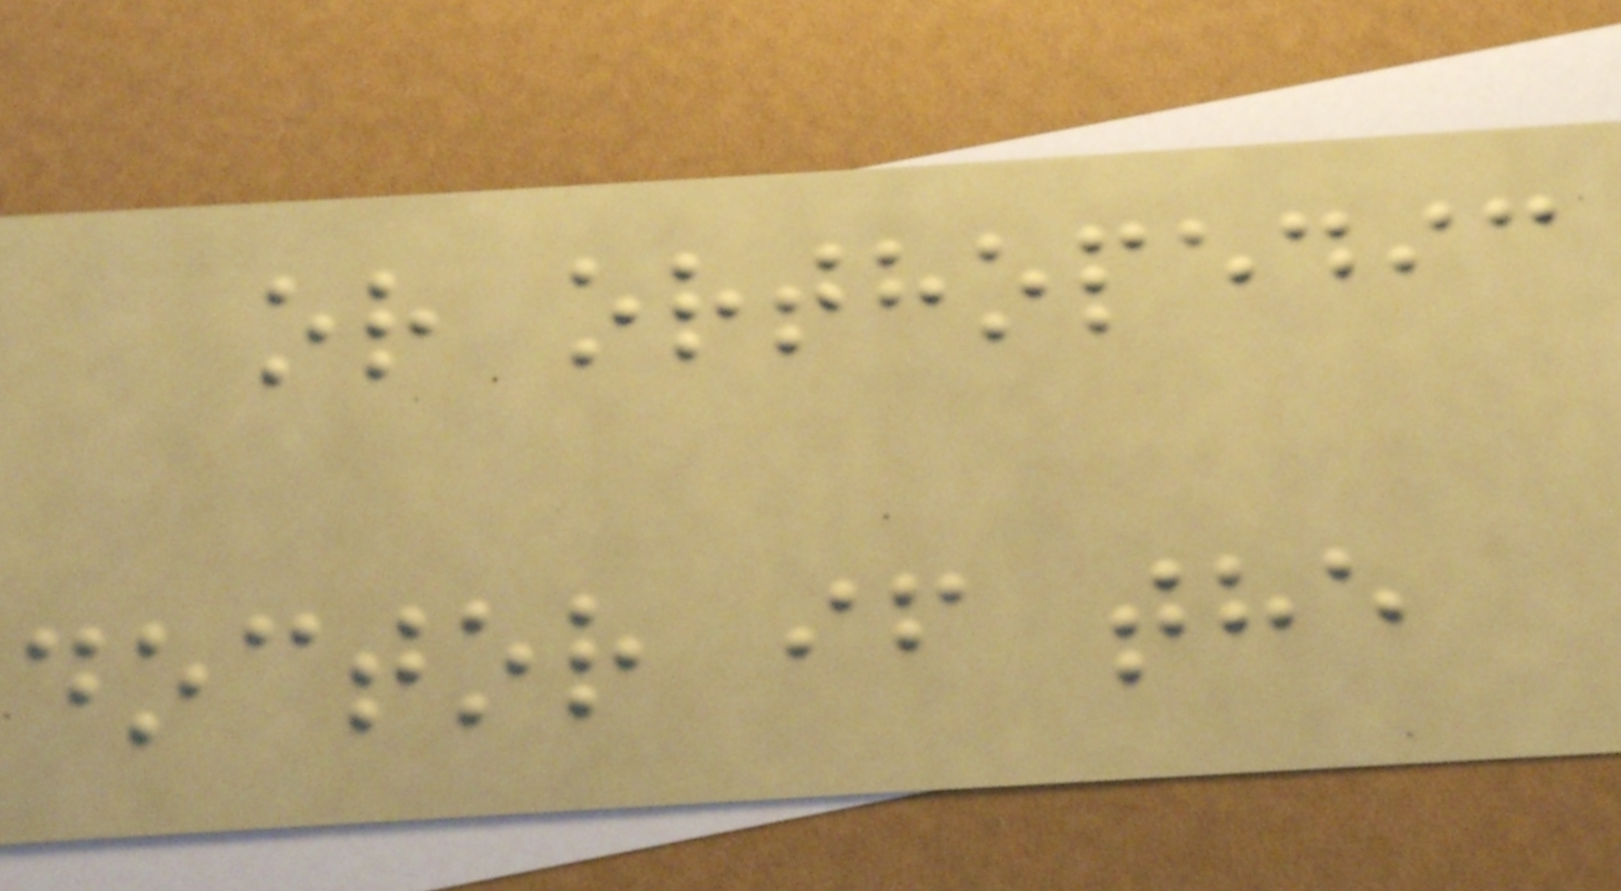or orthopedic
doctor if the
